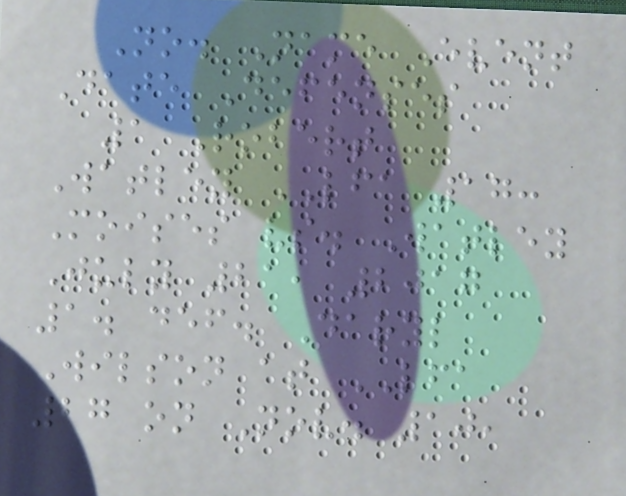No. Name Event
Date Defenses
1 Robert
Watley LFA 17:
Moises vs. Watley
July 21, 2017
1. def. Daryl
Wilson at LFA
27 on Nov. 10,
